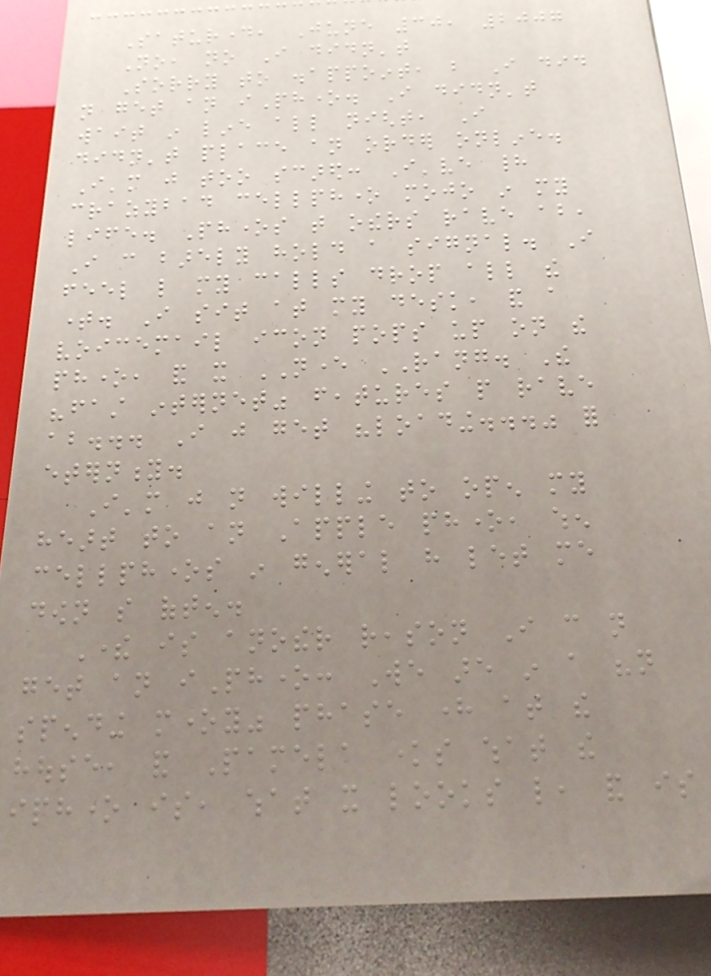Saturday, June 30, 2007
No, no I didn't
Sorry to disappoint, but I did
not get an iPhone. I didn't
wait in line all night, I
didn't place an order online.
I'm just too scared: I've had
crazybad cellphone mojo in my
life. Phones that others rave about,
I can barely hold a signal. I
feel like my calls drop all the
time. I sit at my desk, and a
voicemail icon pops up on the
phone, and it NEVER RANG. The
"fast internet" features people rave
about... I just get "loading..." for
eternity.
I'm just not willing to open my
heart to an Apple phone, when
cellphones in general have let me
down so often.
There is another reason I can not
get an iPhone: We are in a "not
spending money" phase here at the
house, and Pamela knows what the
iphone is, what it looks like, and is
